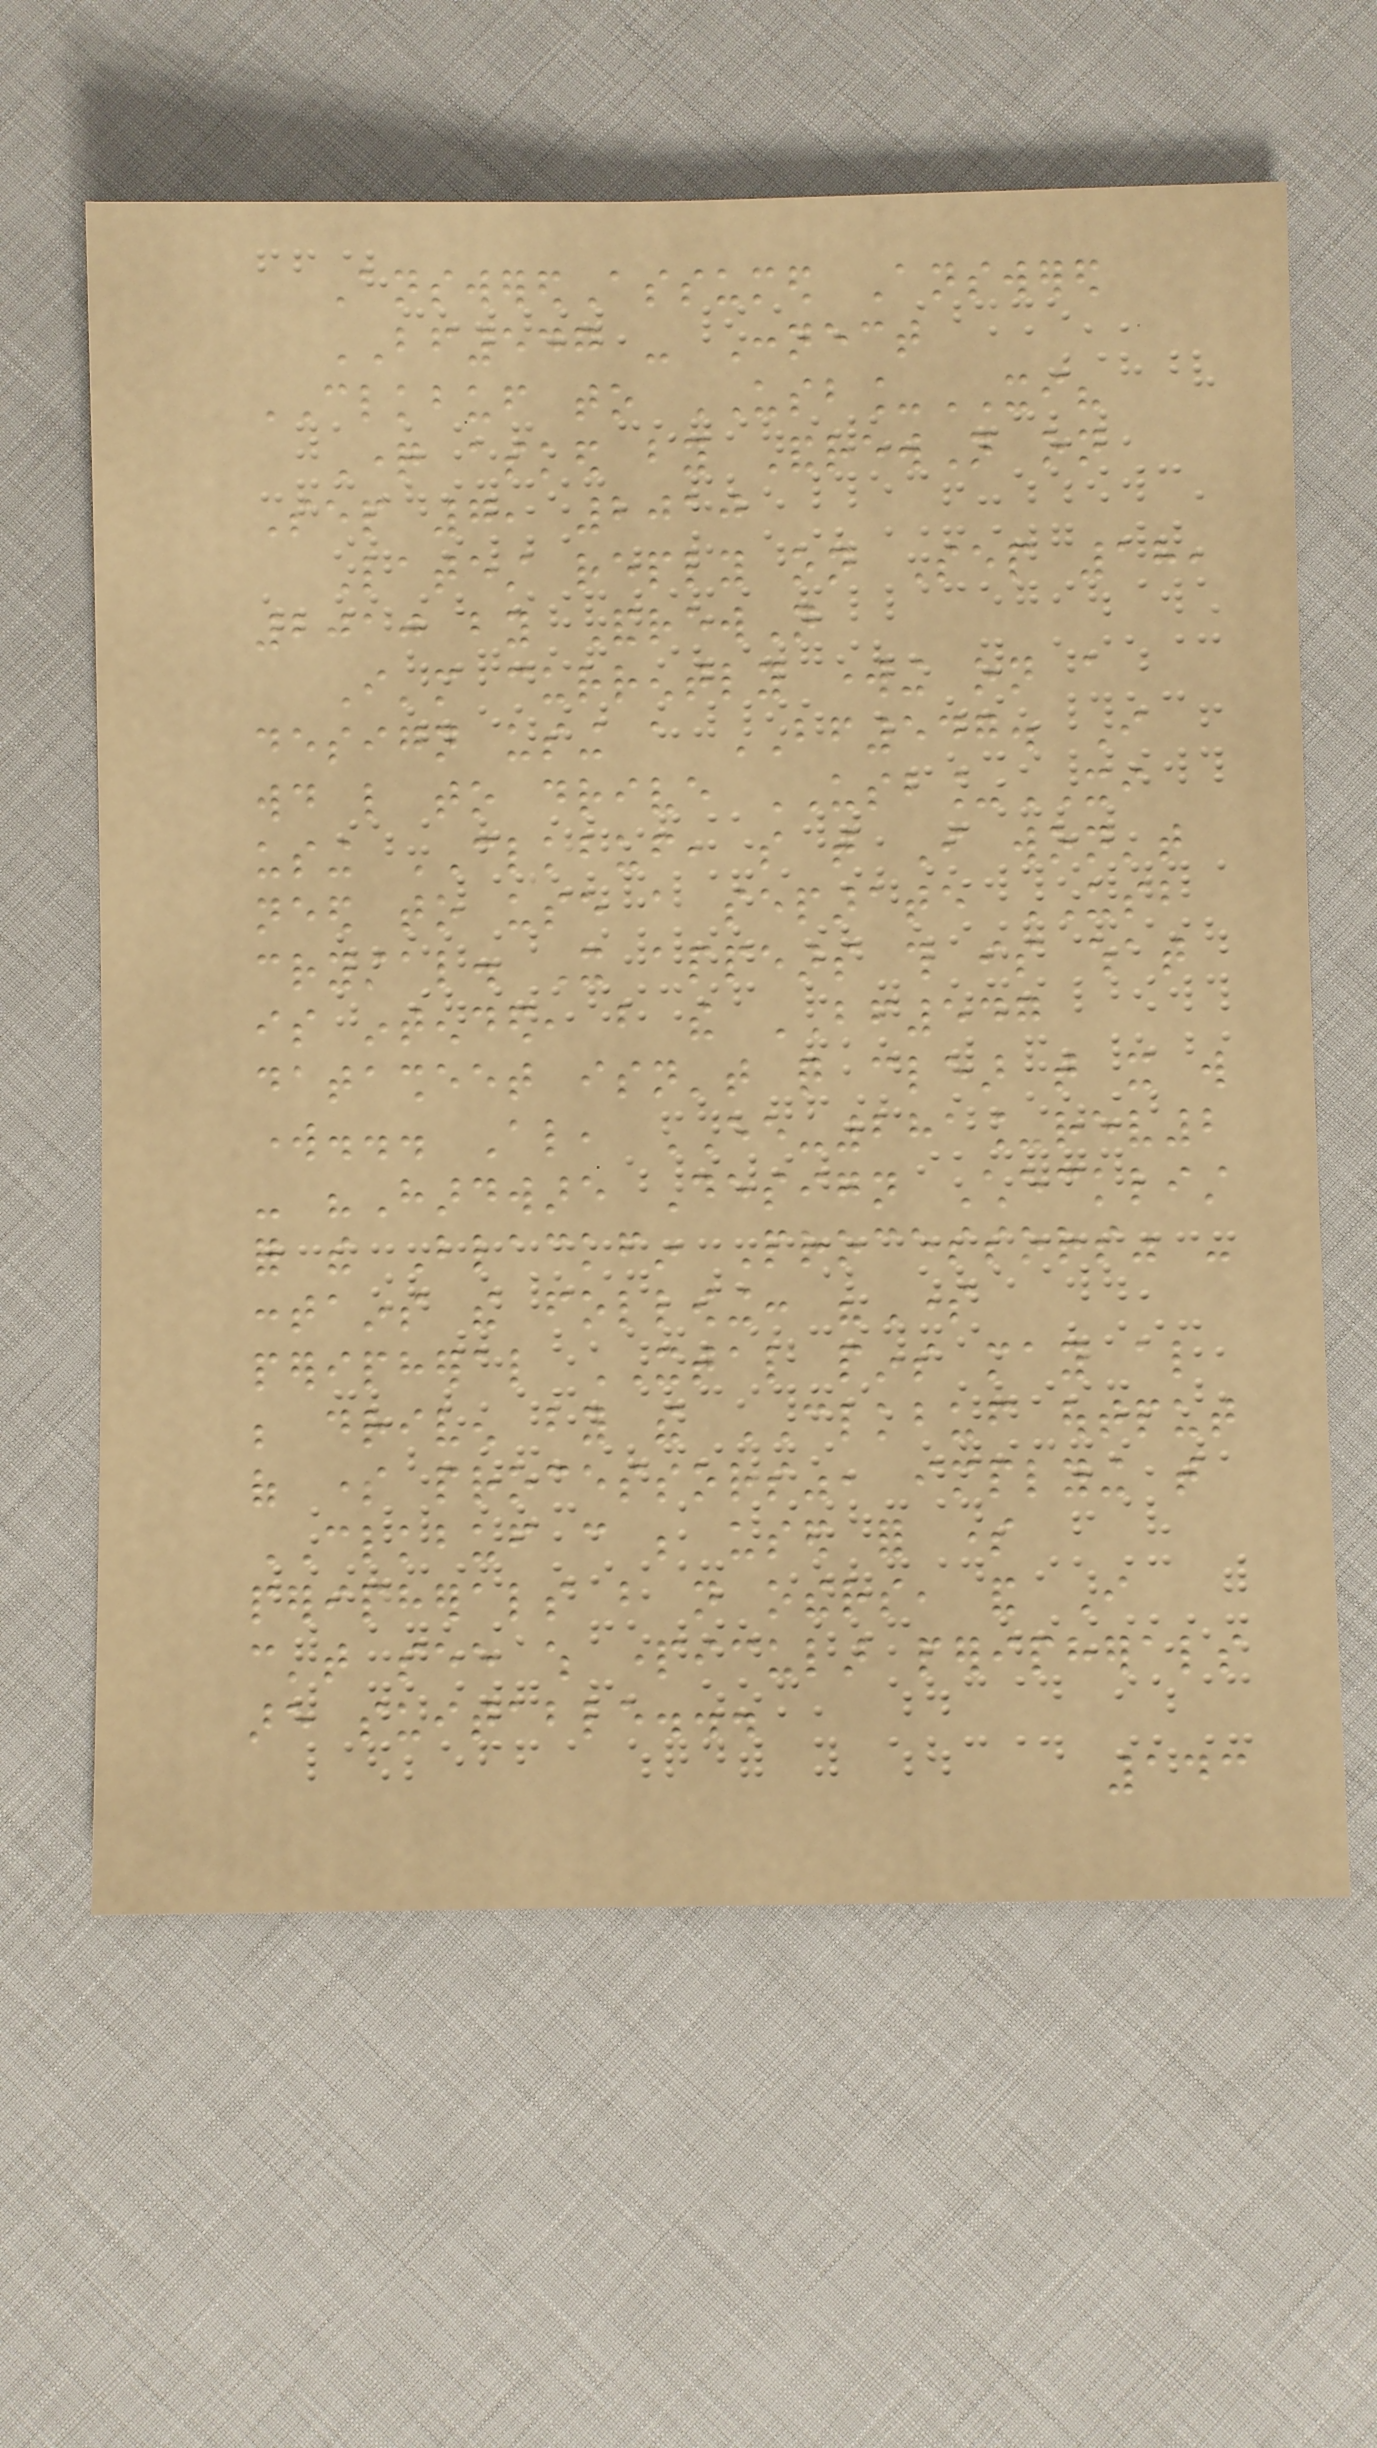AnsweredAssumed Answered
BF547 - Connect
CLKBUF to USB_XI?
Question asked by AndrewN on
Sep 7, 2010
Latest reply on Sep 18,
2010 by AndrewN
I'm currently working on a
design using a BF547. I
would like to drive USB_XI
using CLKBUF, so that I won't
need to use a separate USB
crystal. It appears this is what
is intended, but the BF547
datasheet isn't quite clear that it will
work... Also, EE-281_rev2
- "Hardware Design Checklist
for the Blackfin Processors" -
contains the following: "Some
peripheral XTAL pins may also
be driven by the CLKBUF output
of some processors", implying that
CLKBUF can be used for some
peripherals but not others, and I
can't see which particular peripherals
are suitable...
143
